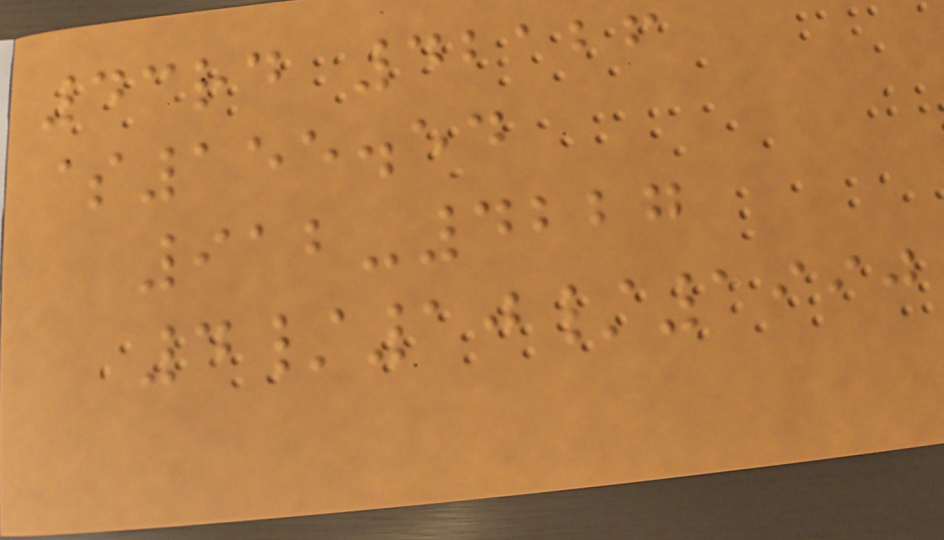43rd 42126
$155.54
912-4227
4/10/1990
